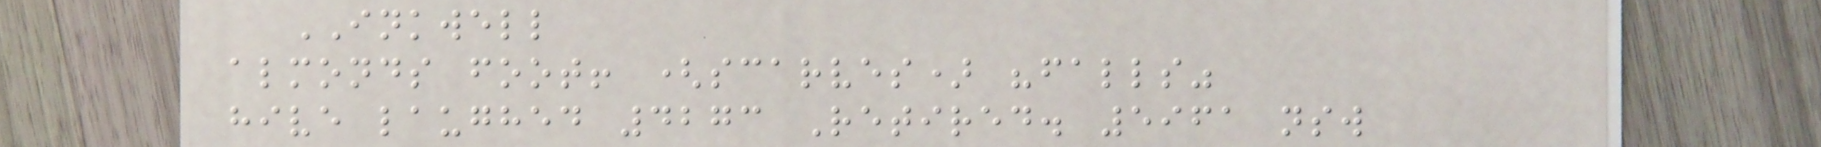INKWELL
almonds foot! (scarves) "falls"
hive laughed 4273 Retired. 5961 nsw
